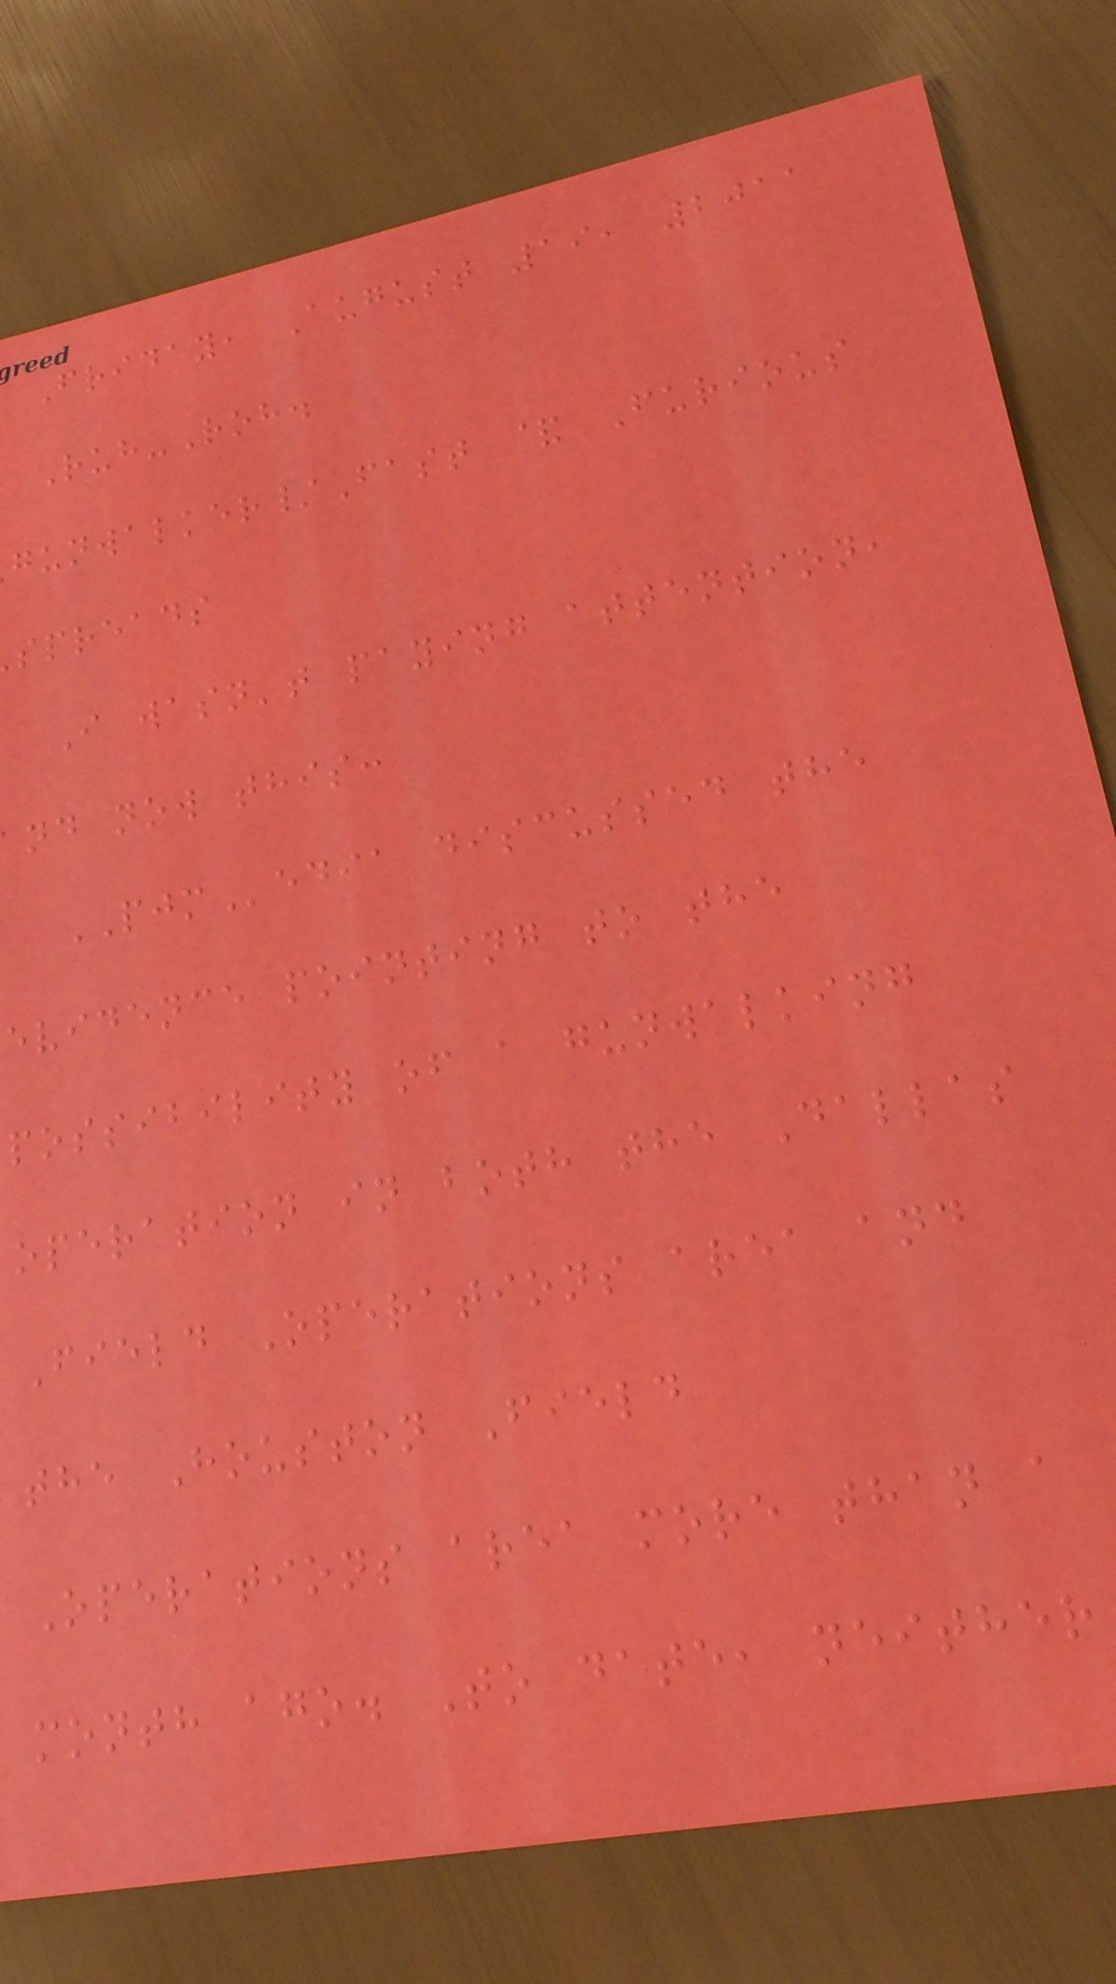Friday, August 19, 2011
Ruh-Roh.
unwalker/Fast & Furious
spreads
I wasn't paying attention,
nd now this:
PJMedia discussed the
evidence pointing to the
possibility of a gunwalking
operation in both the Dallas
Field Operations area and
the Houston Field
Operations area more than a
month ago. To date, neither
